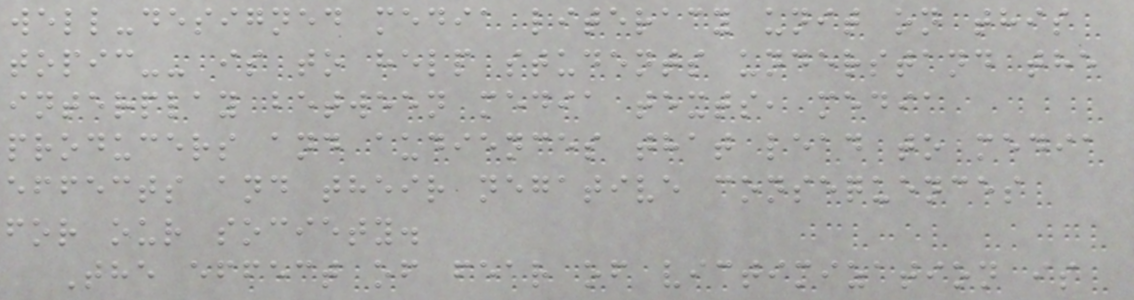well-designed media literacy unit on this
topic-- is to help students understand the
interplay between media texts, media
producers and audiences that lead to media
effects and their negative consequences
for our society.
The effect of fear of victimization is
